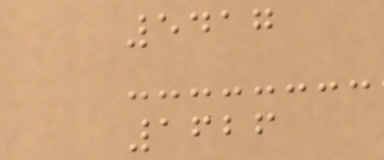5417
1626
